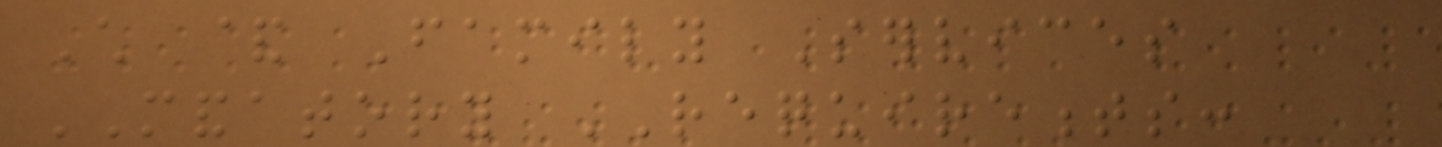Child & Family Services
MANDATORY REQUIREMENTS:
